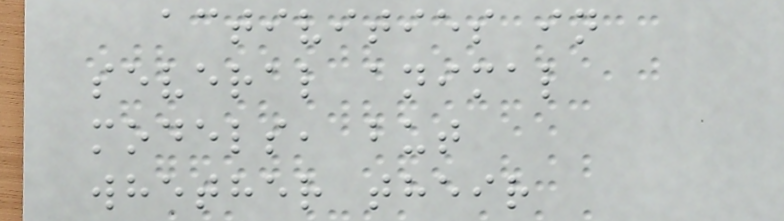activities in
several animal
models, but
whether their
